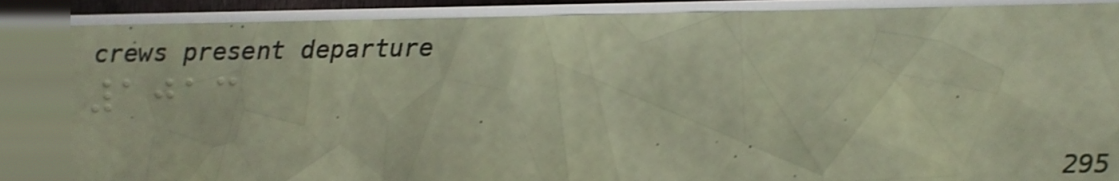1013
